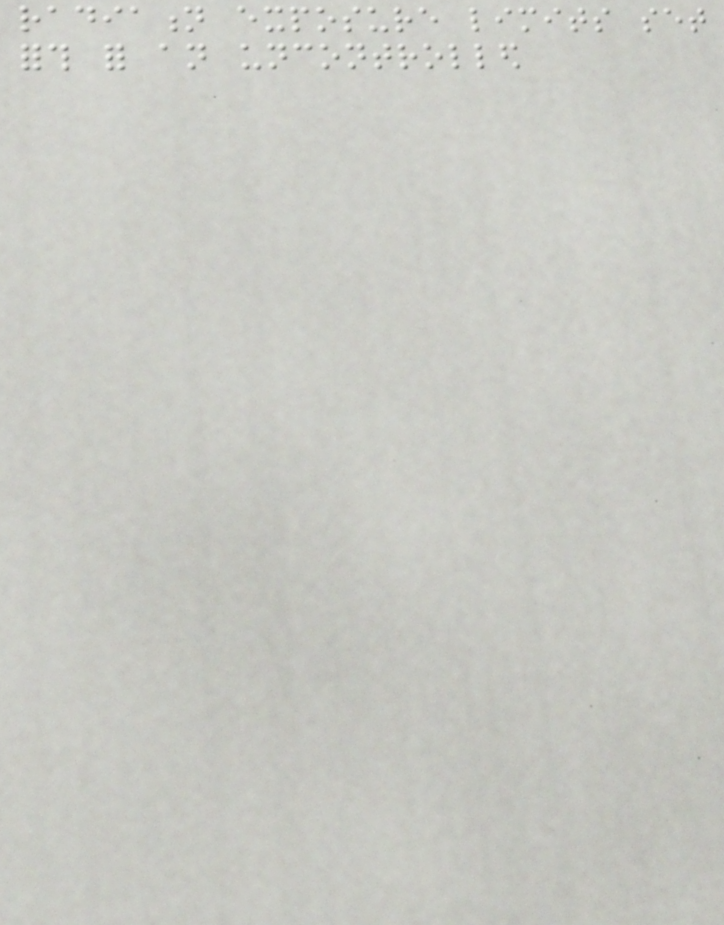radiation exposure limits set
forth for an uncontrolled
